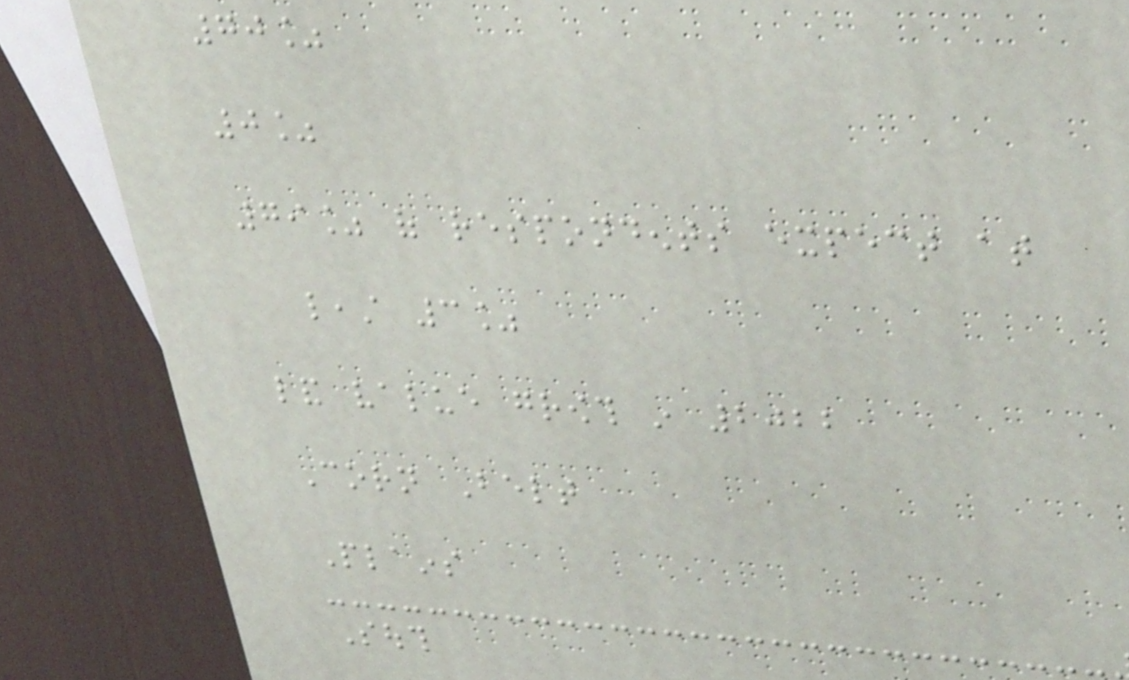70%
0%
79% of respondents expect at
least 3%
land value growth in 2022
Corn Belt
Plains
South
